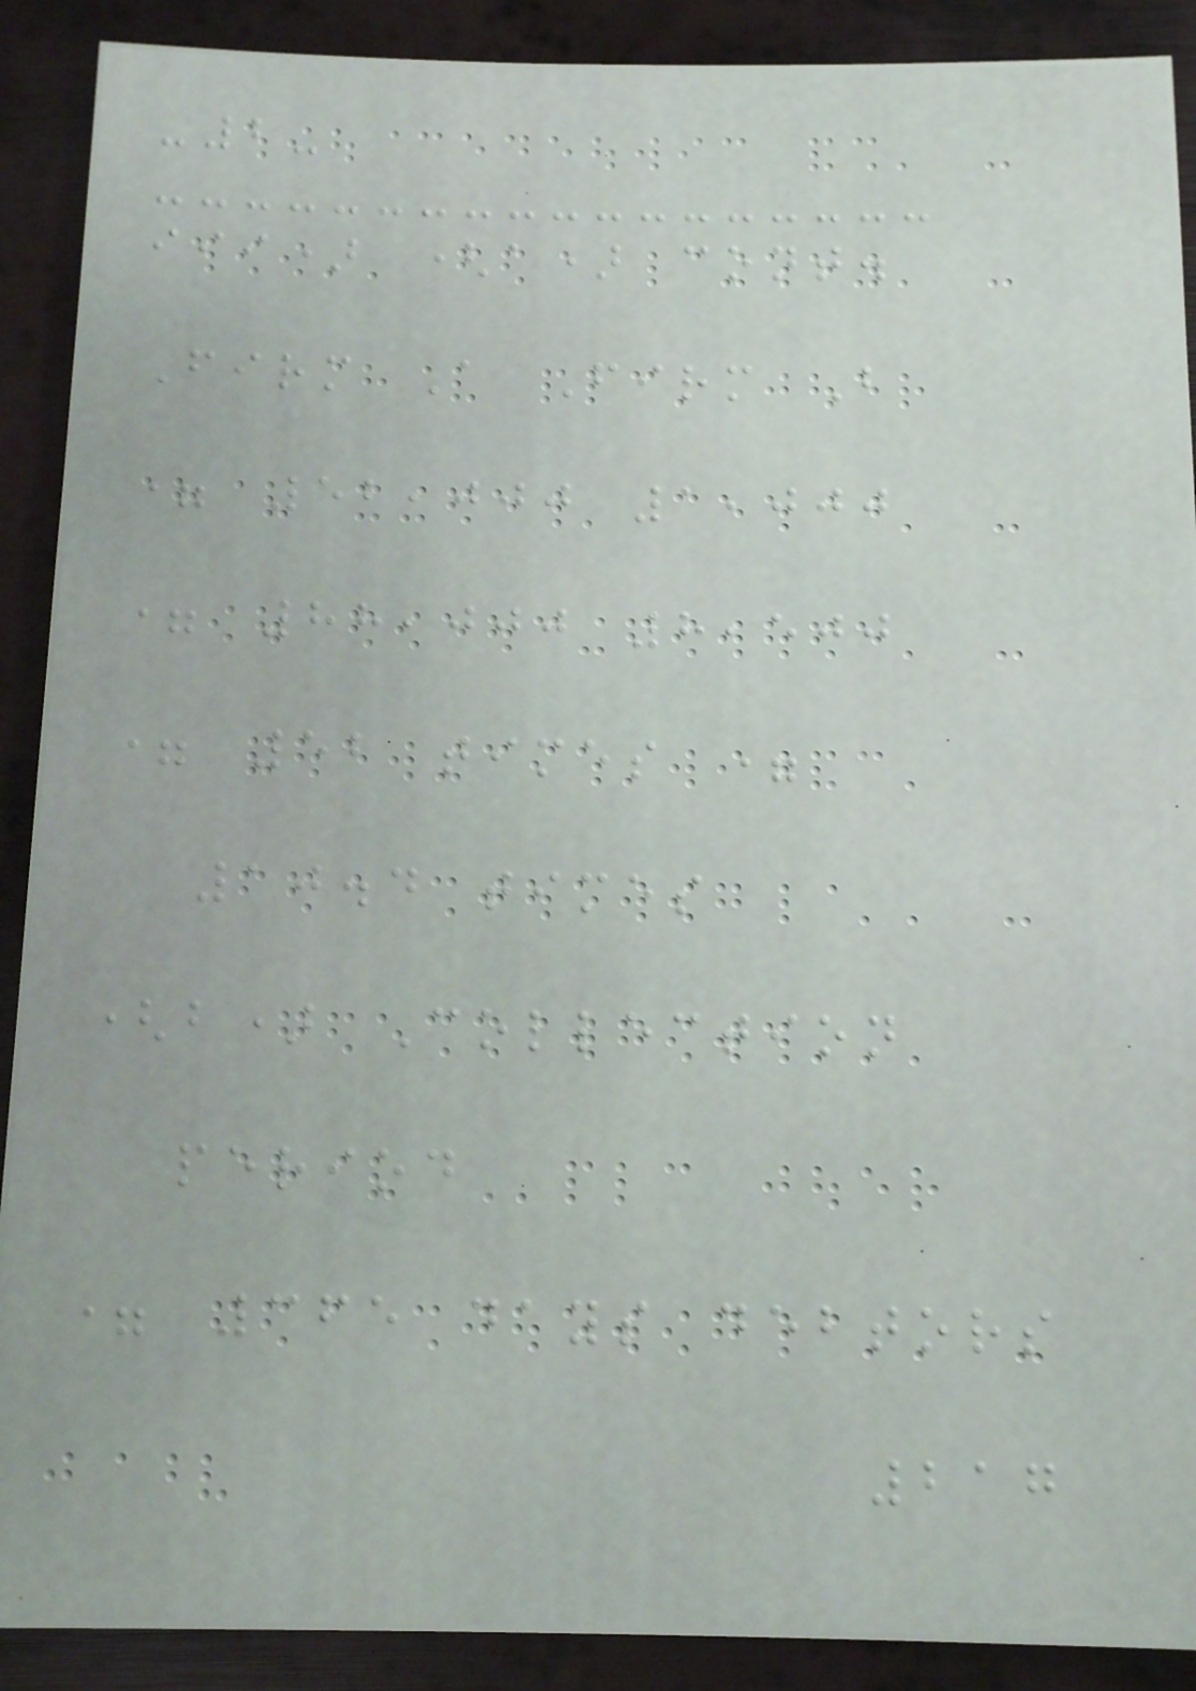-2-
iii) (a) cont.
Firm A Firm B
= 52,000 1,000
= 88,000 8,500
= 52 times =
10.4 times
(b) Collection
period
= 365 days debtors
217
